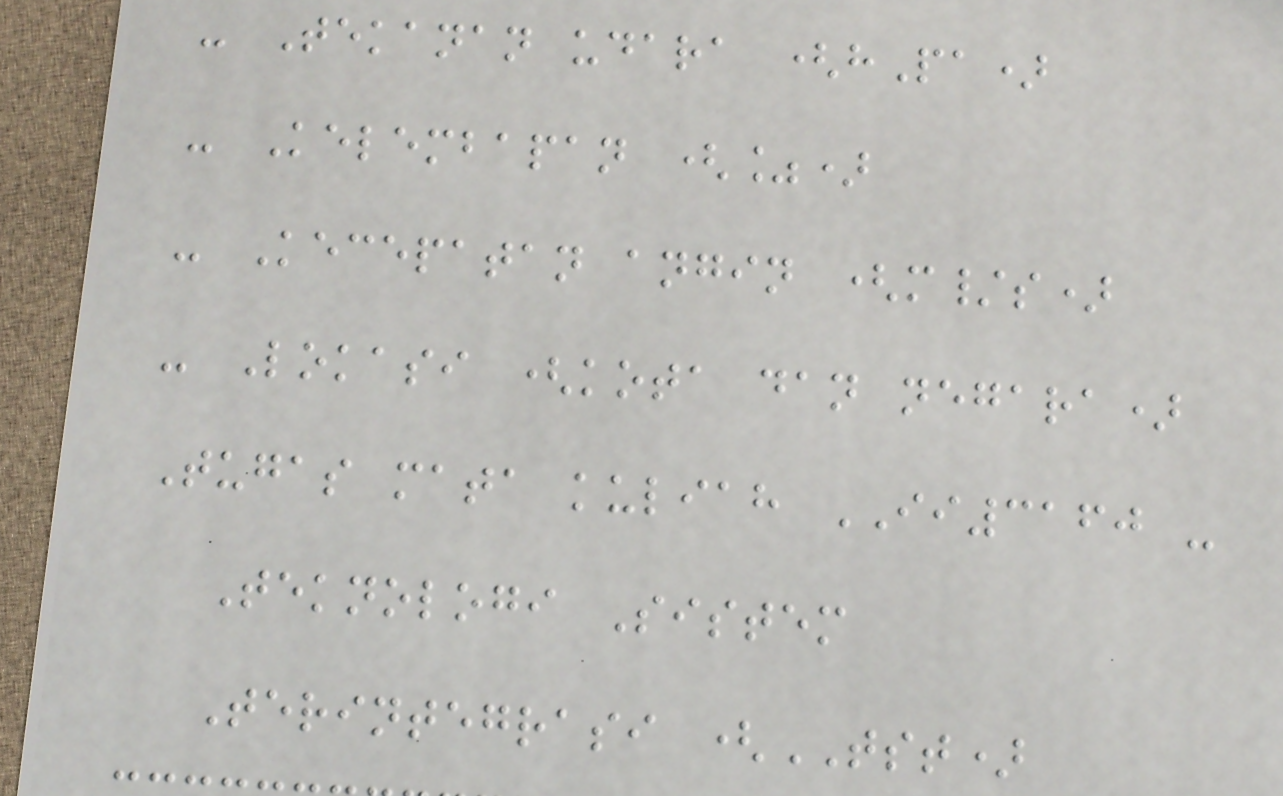- Tekanan udara (hPa)
- Kelembapan (%)
- Kecepatan angin (m/s)
- Lokasi (kota dan negara)
Tugas mata kuliah II3160 -
Teknologi Sistem
Terintegrasi (TST)
